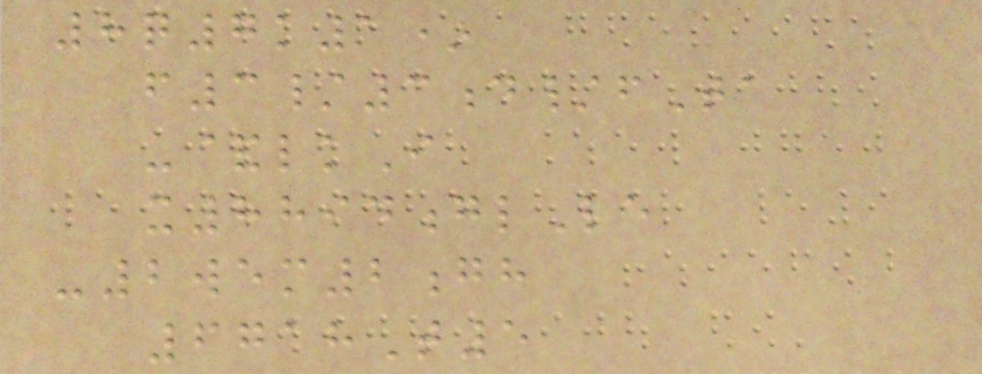8q7k1*
f3/3d/fTa
-&lkI
x8894glLe
-2wem2gh
6718T5
